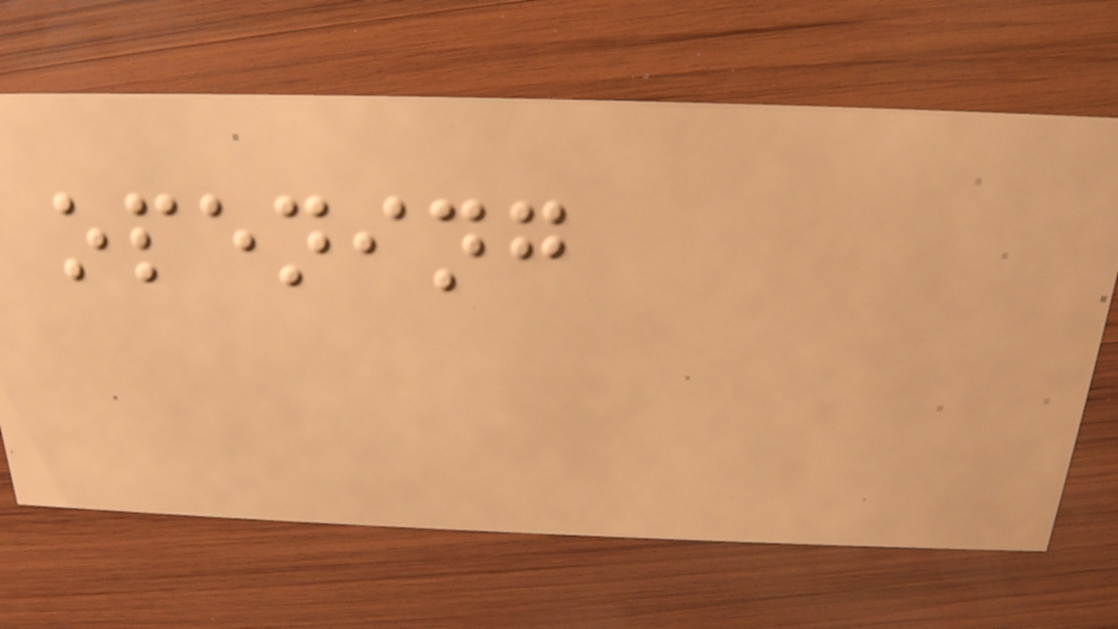opening
